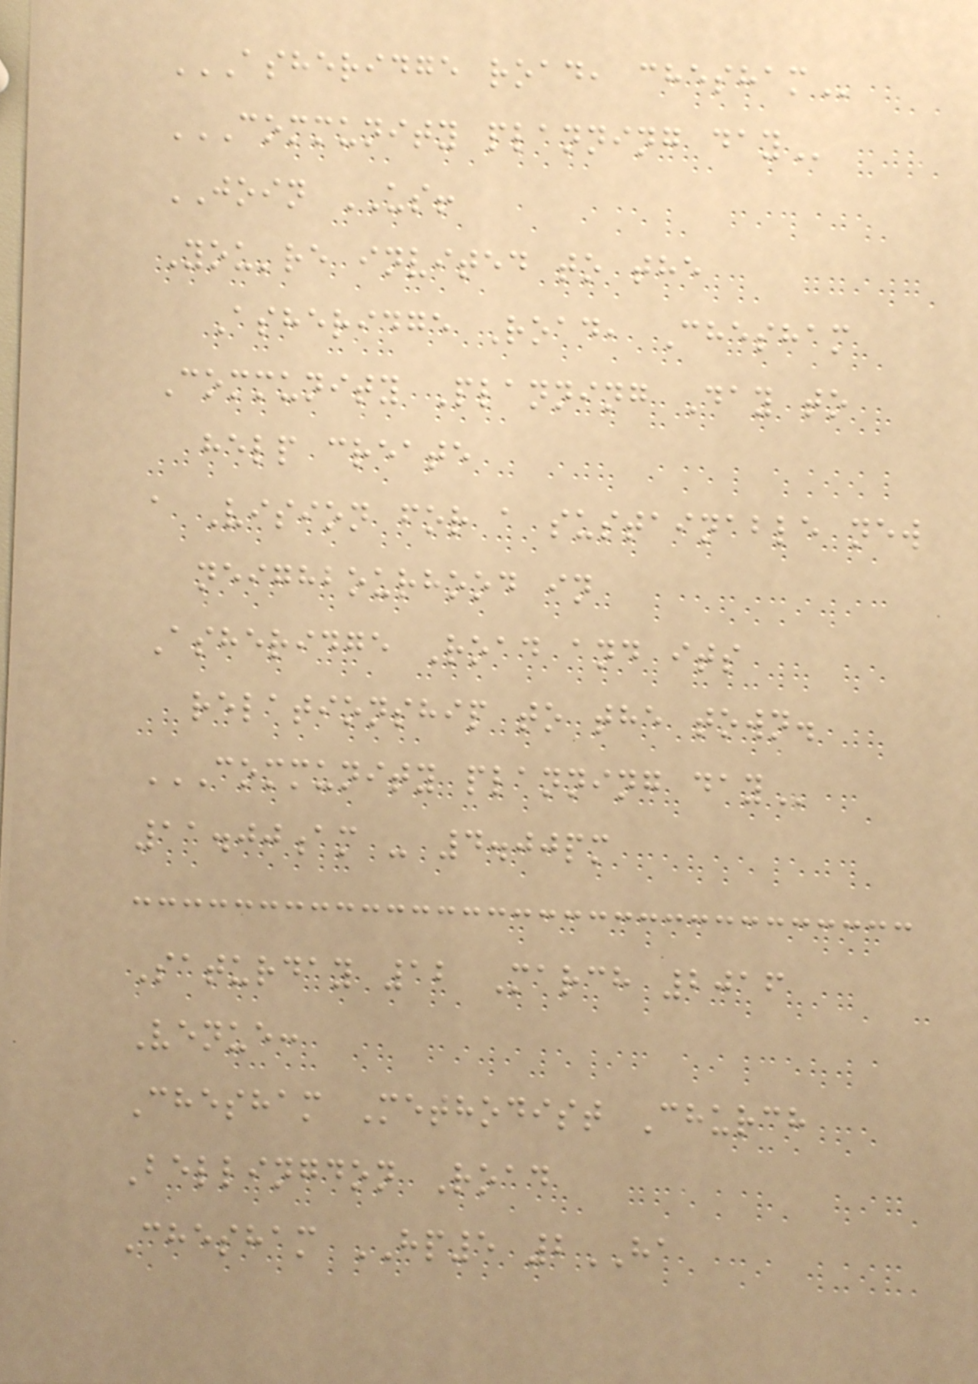ASHERIDGE ROAD, CHESHAM
COMMUNITY PLANNING DAY
JOIN US!
You're invited to the
Asheridge Road, Chesham
Community Planning Day to
help create
a Vision for a sustainable new
neighbourhood in
Asheridge Road and its
relationship to the town.
COMMUNITY PLANNING DAY
11.00am - 4.00pm
Saturday 12 March 2016
Venue:
Chesham Methodist Church
Bellingdon Road
Chesham HP5 2HA
